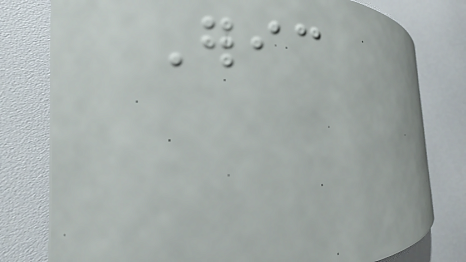Eric
